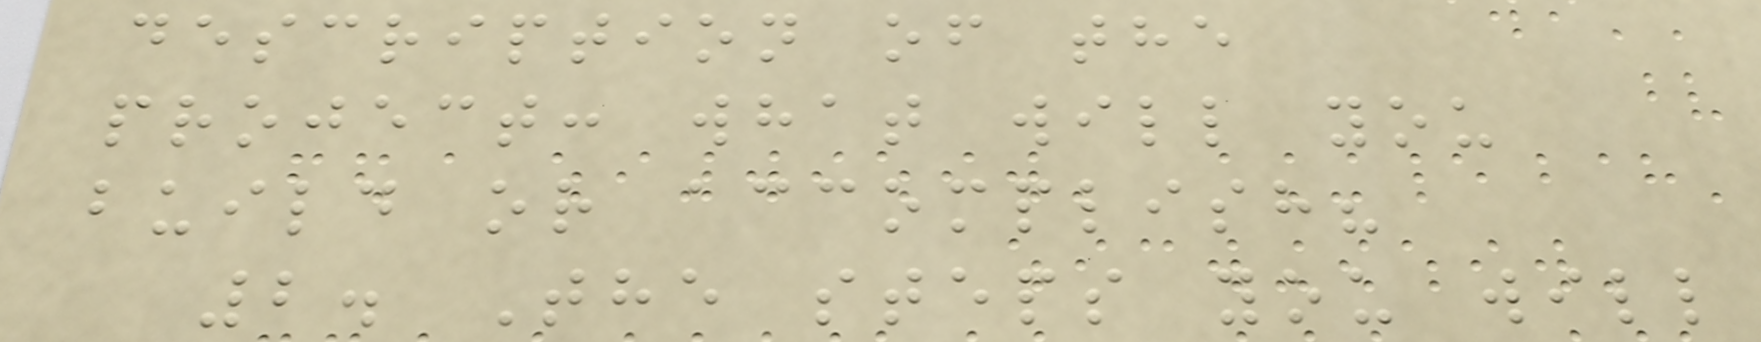description of the
project: what will you
build or accomplish?
2. The steps you will
